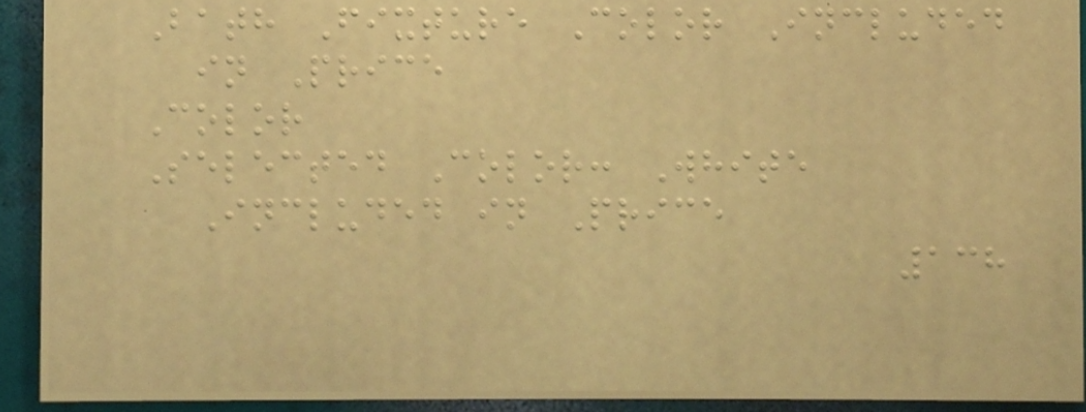Bath Fixture Color Included
in Price
Color
Selected Color: White
Included in Price
138
